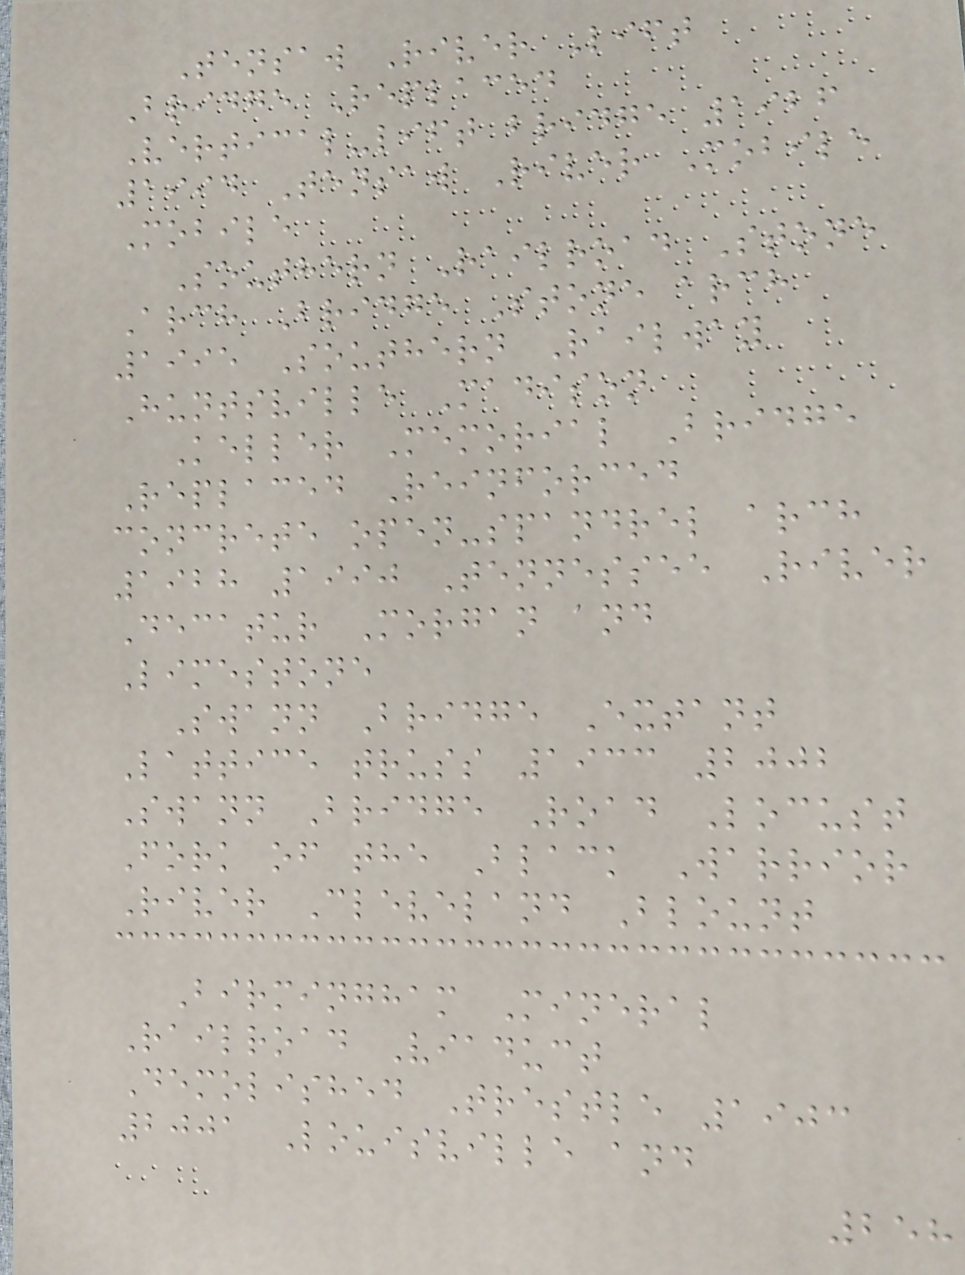Tensaw River Lift
Bridge Replaced
Vertical-lift bridge 1926
1994 Tensaw River Mobile
Mobile
Southern Railroad Stone
Arch Bridge Stone arch
1995 Southern Railway
Huntsville Madison
Keller Memorial Bridge
Replaced Reinforced
concrete open-spandrel arch
1928 1990 Tennessee River
Decatur Morgan and
Limestone
Swann Bridge Extant
Lattice truss 1933 2002
Swann Bridge Road Locust
Fork of the Black Warrior
River Cleveland Blount
Birmingham Mineral
Railroad Viaduct
Demolished Trestle 1903
2001 Louisville and
258
